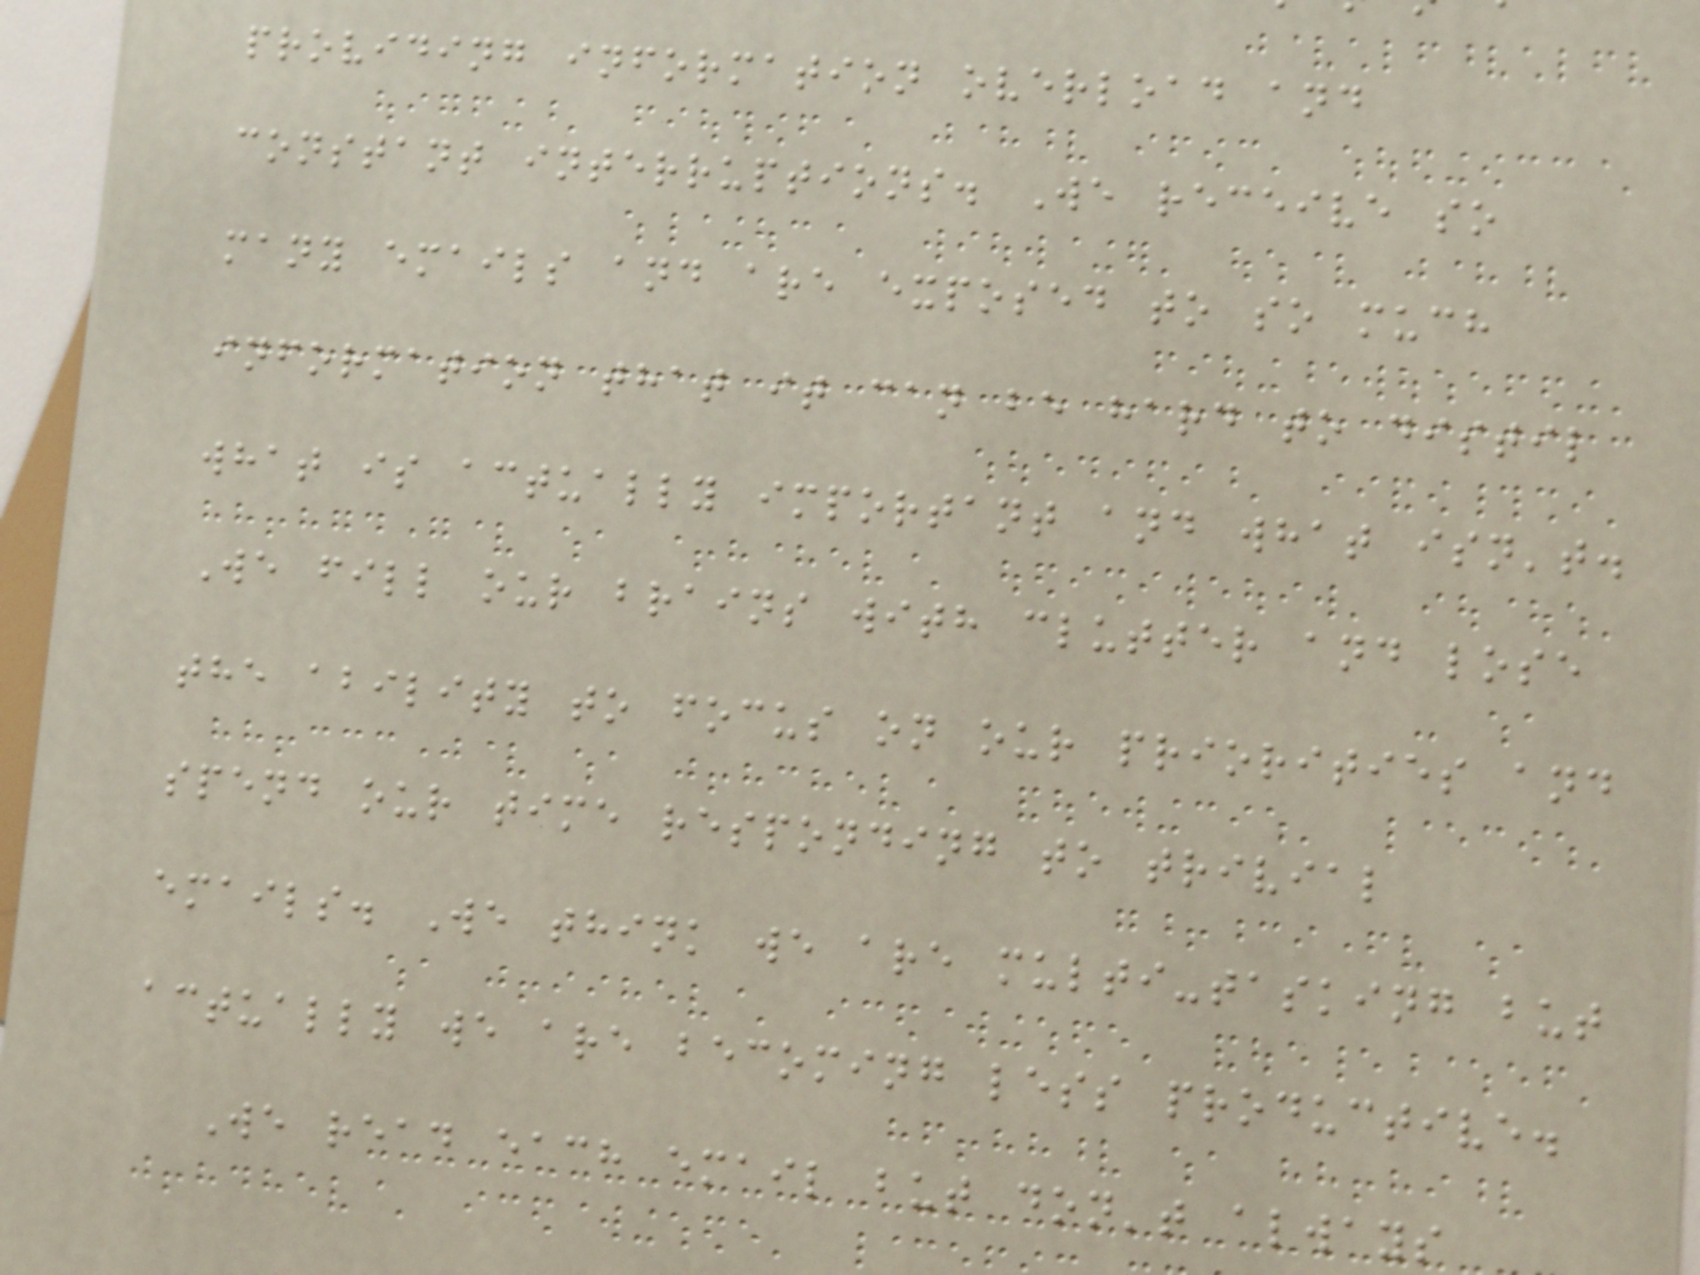providing information overload and
constant interruptions. We receive so
many emails and are exposed to so much
information that it can be hard to distil
what is actually important and what isn't.
We fill our brains with clutter and lose
the ability to focus on our priorities and
spend our time responding to trivial
emails. We think we are multi-tasking but
actually we are becoming less productive.
We read each email but don't always
